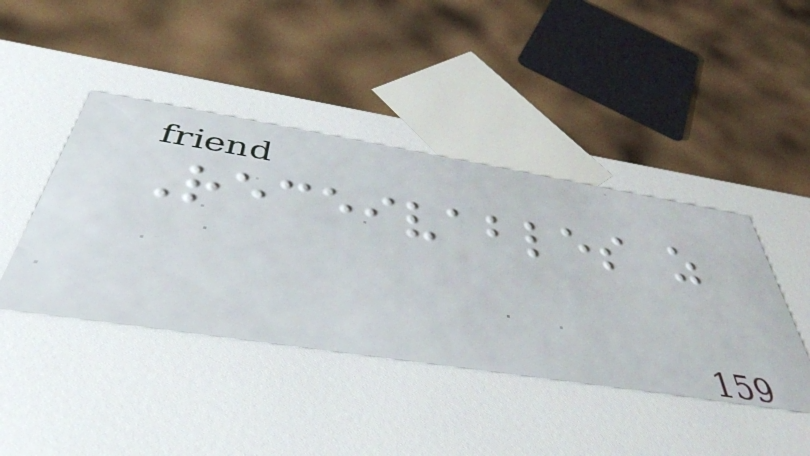Receivables as
